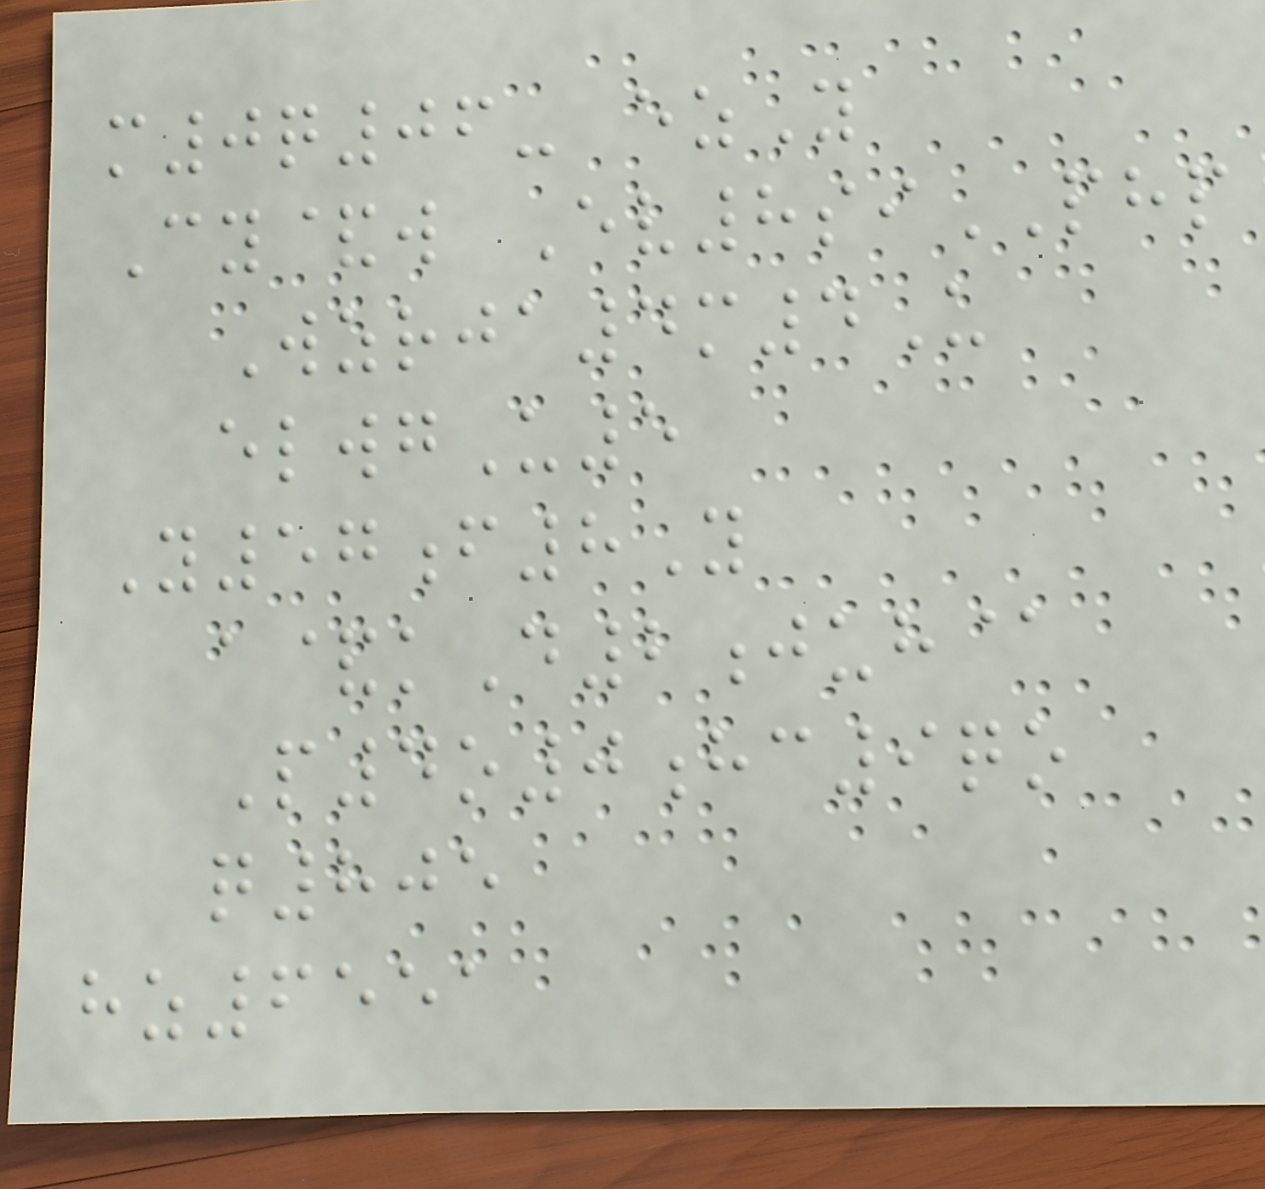m0q06- ezY
Cy&w Ev8siPHP
Wzrja4m4U
elwgU5
Y57f8Y
a&kD2juh@
P4o0hc9qo
q805
hz6551
